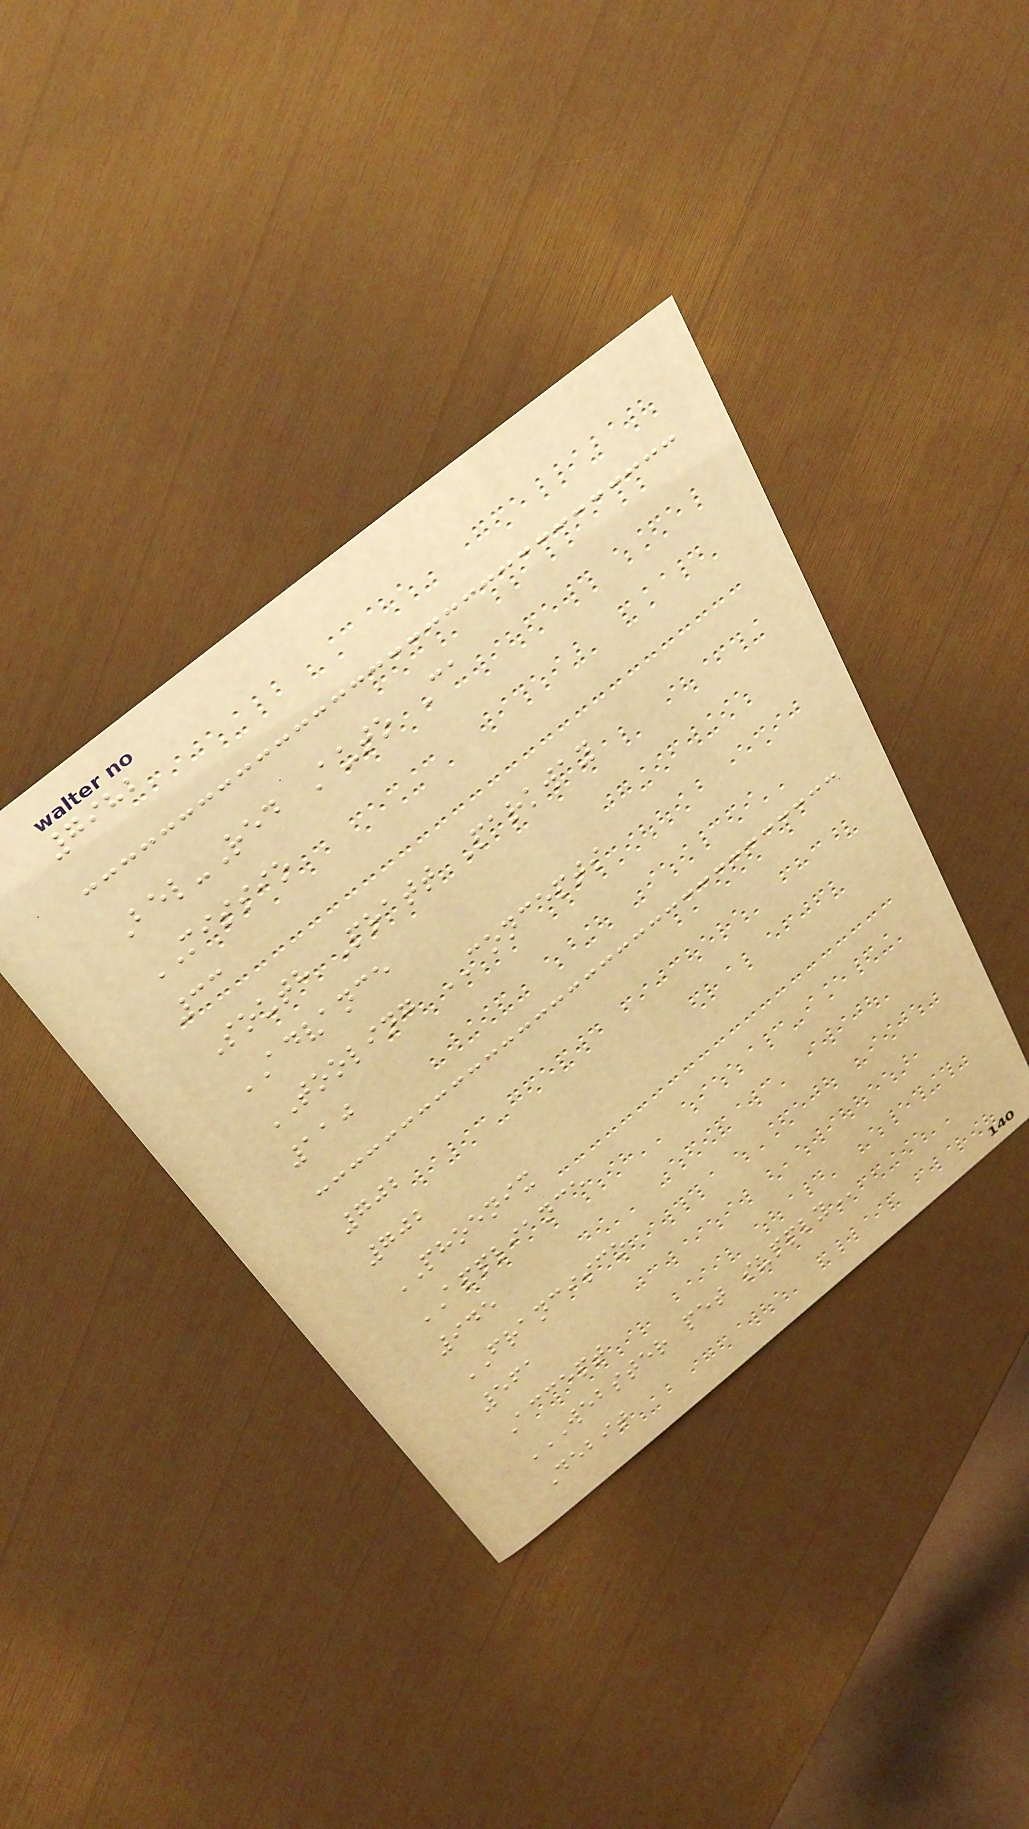7982
Bel-Red Auto Ca
MISSIO
33
South Pratt Parkway
ADVANCE
TOOLING CONCEPTS
110
702
702
PHOENIX
APPLIANCE
945
FRANCISCO
561
Accept
WEBSTER PET SUPPLY
Debit
